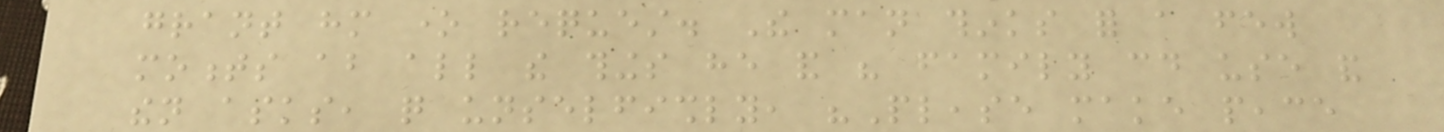grant him one request. The man thinks for a few
moments about all the things he and his family could use and
then asks, quite unselfishly, "Please make peace
